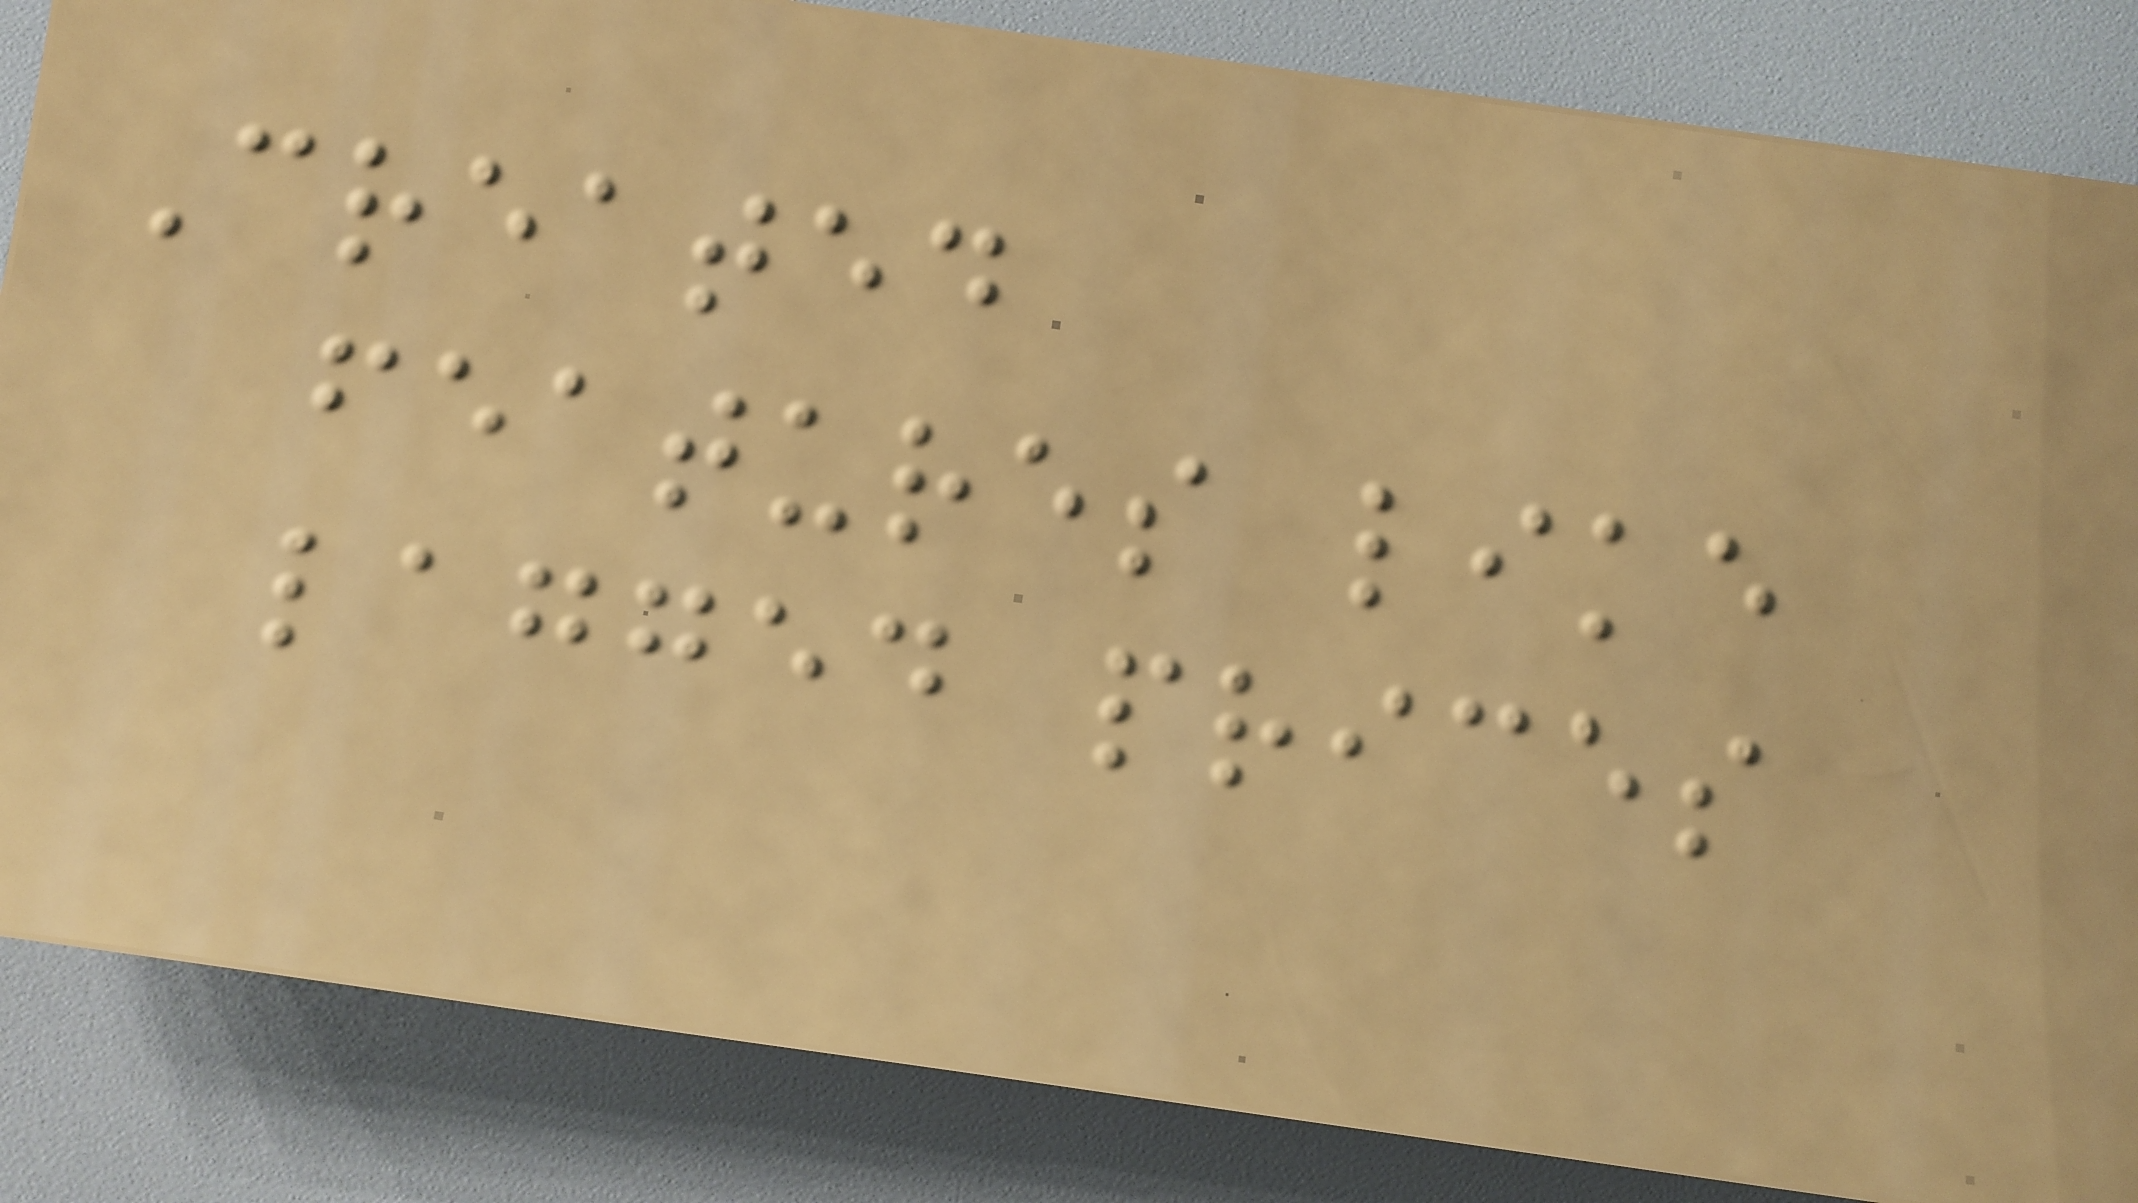Created
features like
lagged prices
